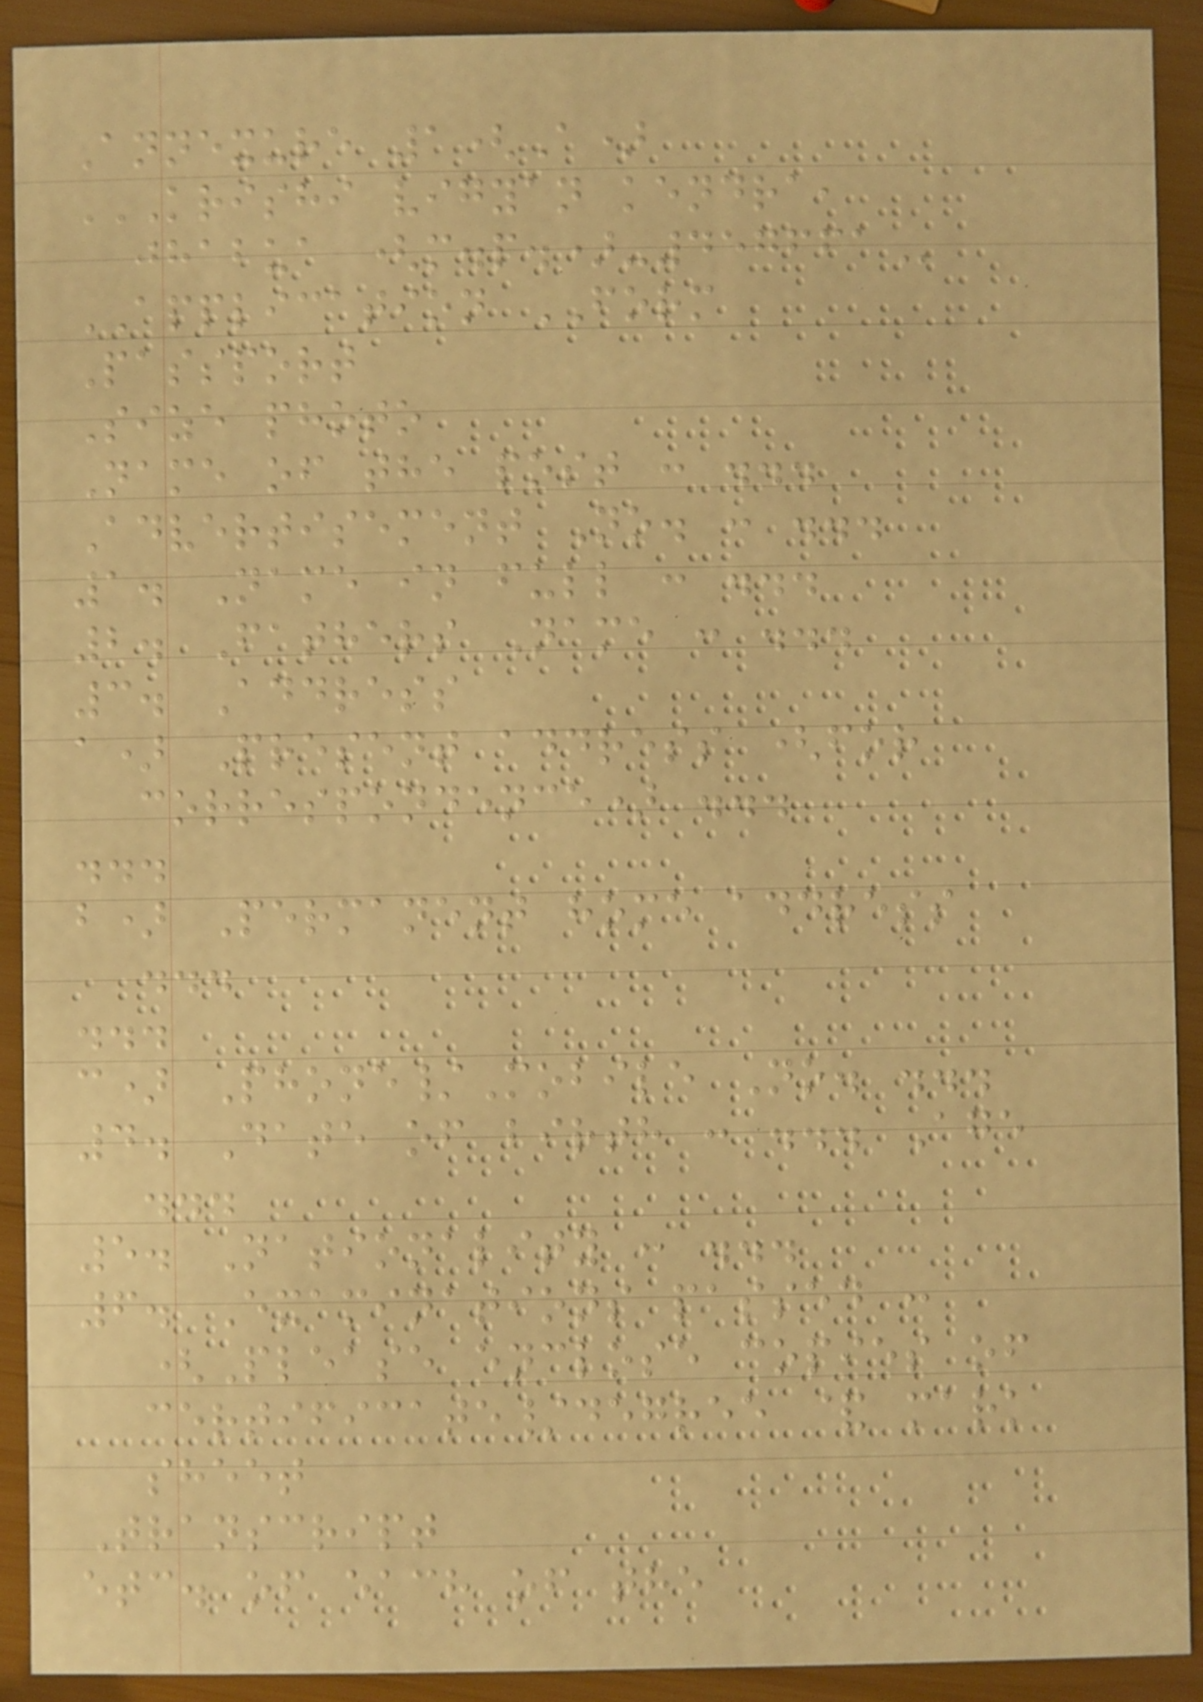Annexure 1(A)
KRISHI VIGYAN KENDRA,
JHABUA (M.P.)-457661
APPLICATION FORM
Passport
Size photo
Name of the post : ...
Advertisement No. : ...
1. Name in full : ...
2. Fathers Name : ...
3. Address
a) Present address (for
correspondence) ...
...
b) Permanent home address
...
...
c) Phone/Mobile No. ...
4. Date of birth : ... Age
...
5. Nationality : ...
6. Examinations passed :
(Please enclose copies of
certificate/degree & mark
sheet
Transcript
etc. of each of the
